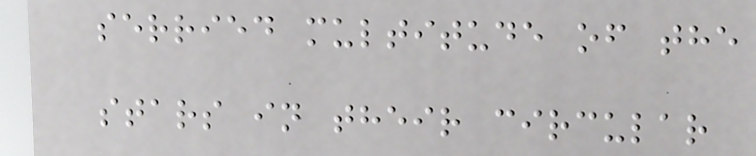serried multitude of the
stars in their circular
